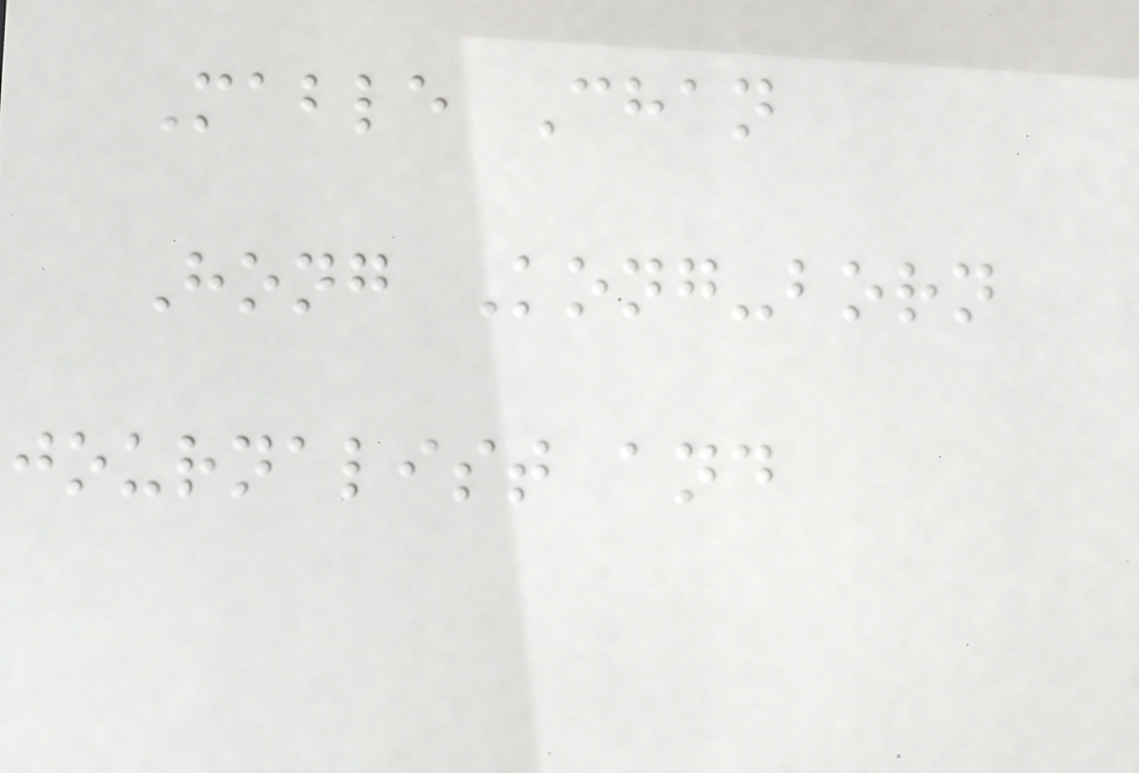Mable Chan
Hong Kong-born
journalist and
